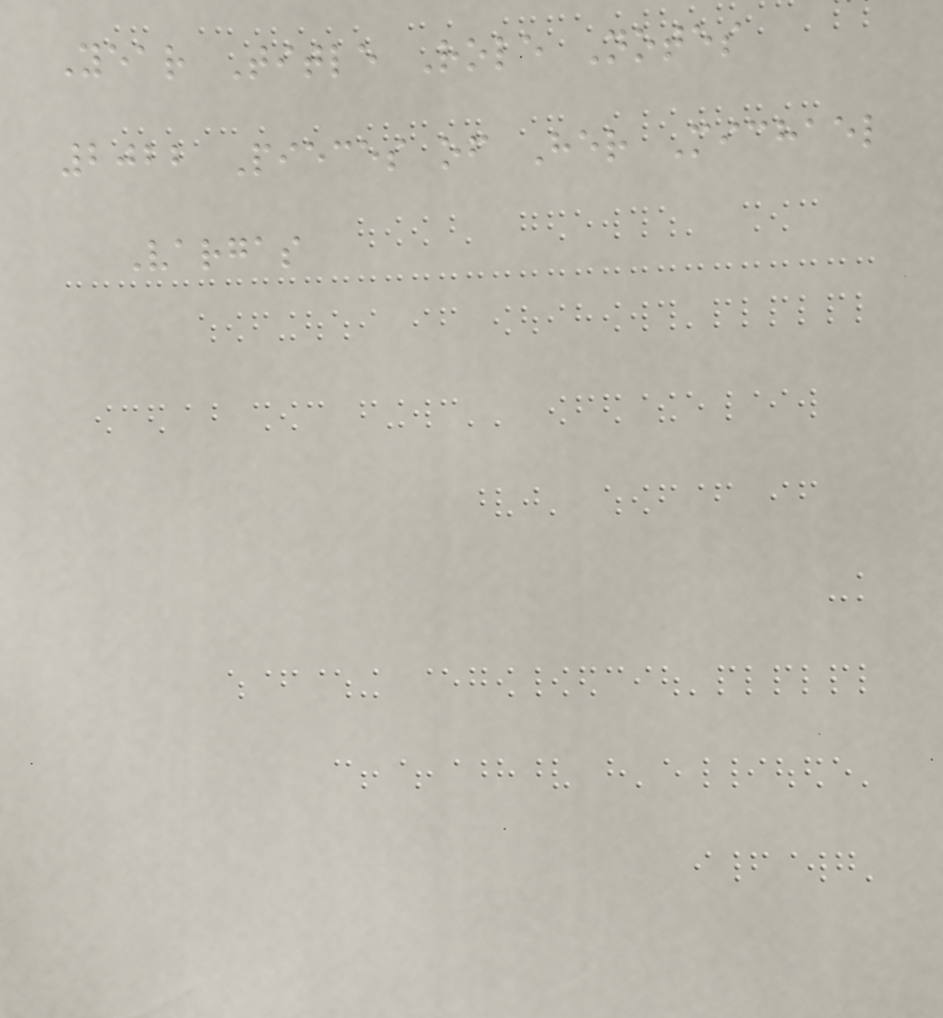Year Title Role Notes
2022 Pieces of Her Michael
Vargas
